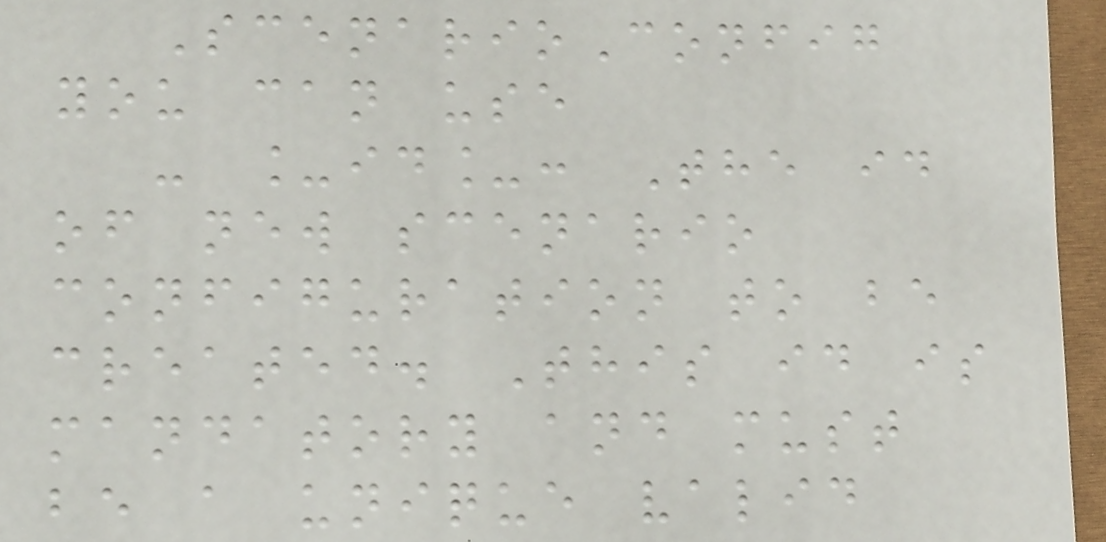ScenarioConfig
you can use
- _id_: The id
of new scenario
configuration to be
created. This id is
mandatory and must
be a unique valid
